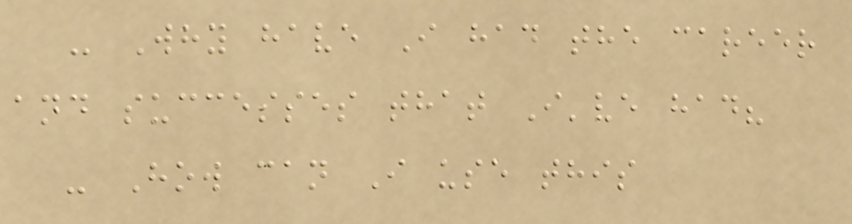- Why have I had the career
and successes that I've had?
- How can I use this
